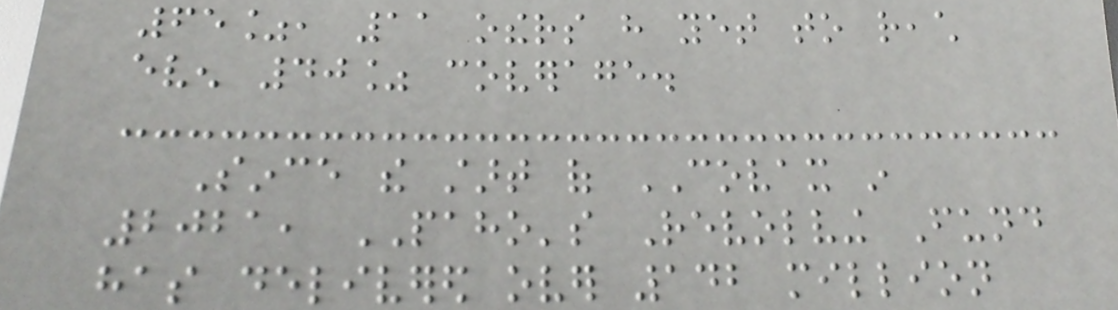65%, 11 others have yet to reach
even 40% coverage.
Since the start of COVAX in
2021, PAHO's Revolving Fund
has delivered over 142 million
